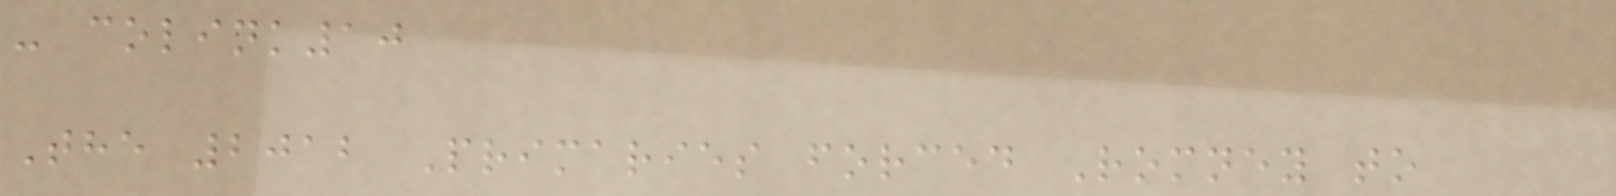- colink10
The 2012 Primaries forced Romney to
